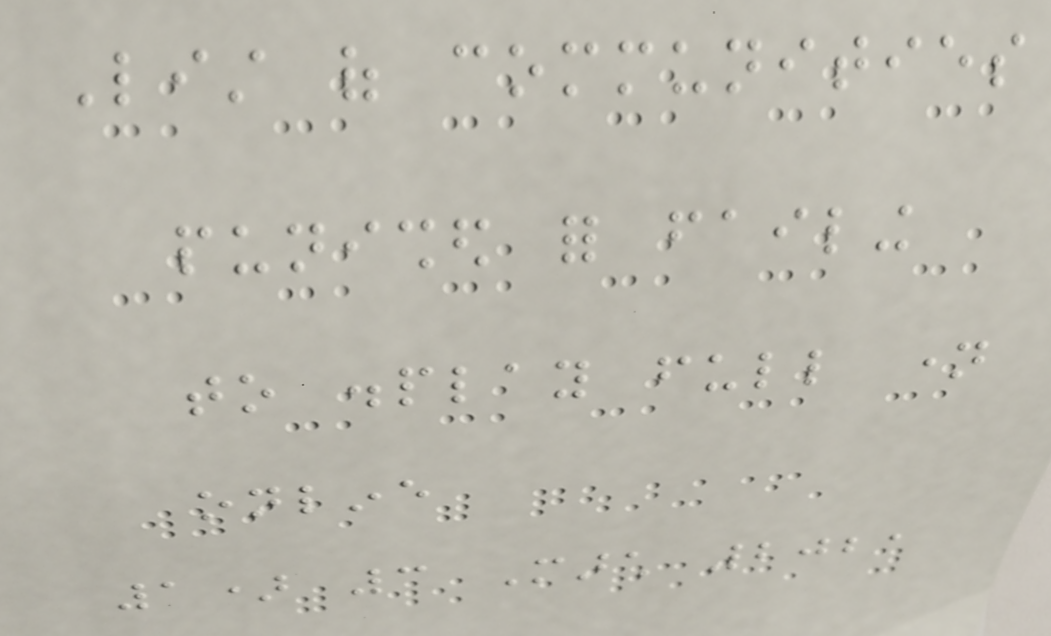List of communities
punished for failing
to display full name
online
1) 3 March 2021
